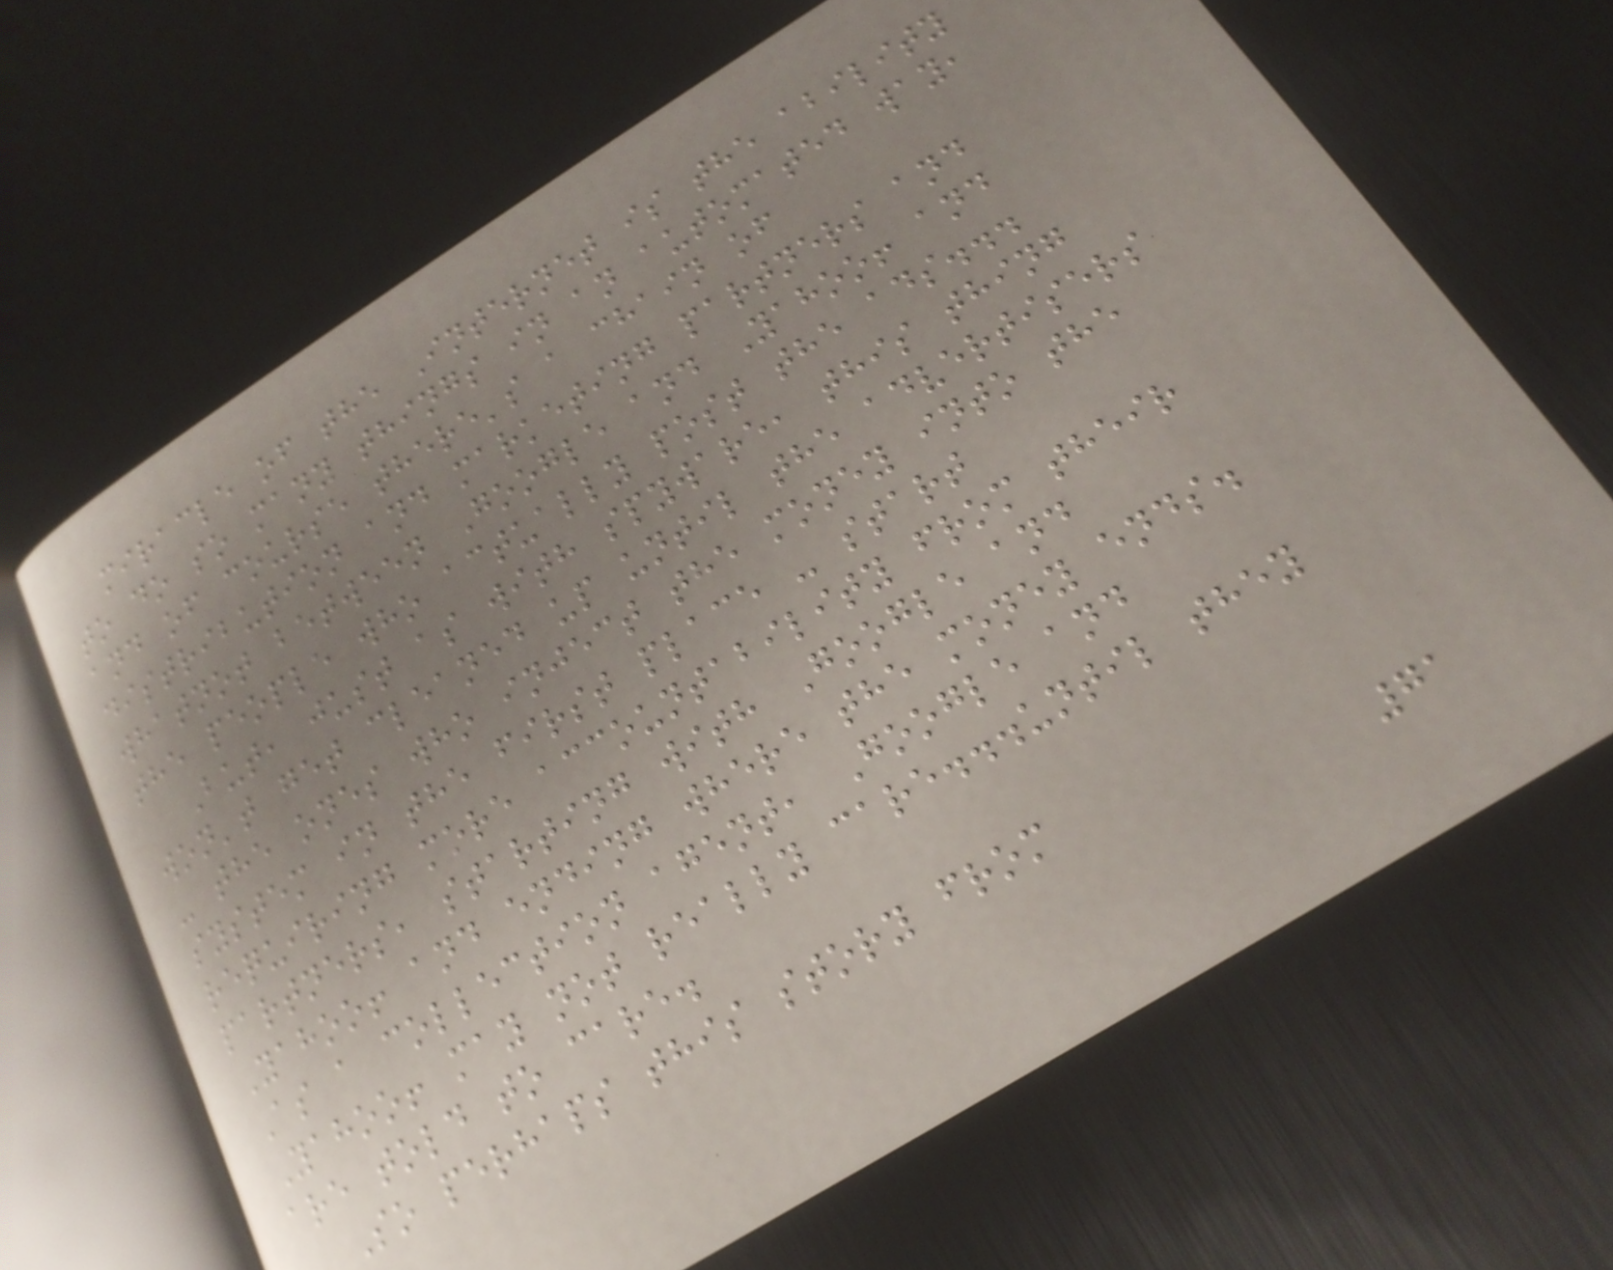miracle of the Internet is the ability
to do so many things in an automated way,
and of course there's a chain of
distribution and marketing partners and
whatnot between Google and Yahoo! and
the people who actually post the ads...
But, just as with spyware, this thing
won't get cleaned up until the advertisers
- the ones who inject the money into the
system in the first place - start
requiring more accountability from their
partners, starting with Google and
Yahoo! and ending where the money ends.
As a collection agent, Google and
Yahoo! may not really care...until they
are told to care.
So perhaps this story from
71
